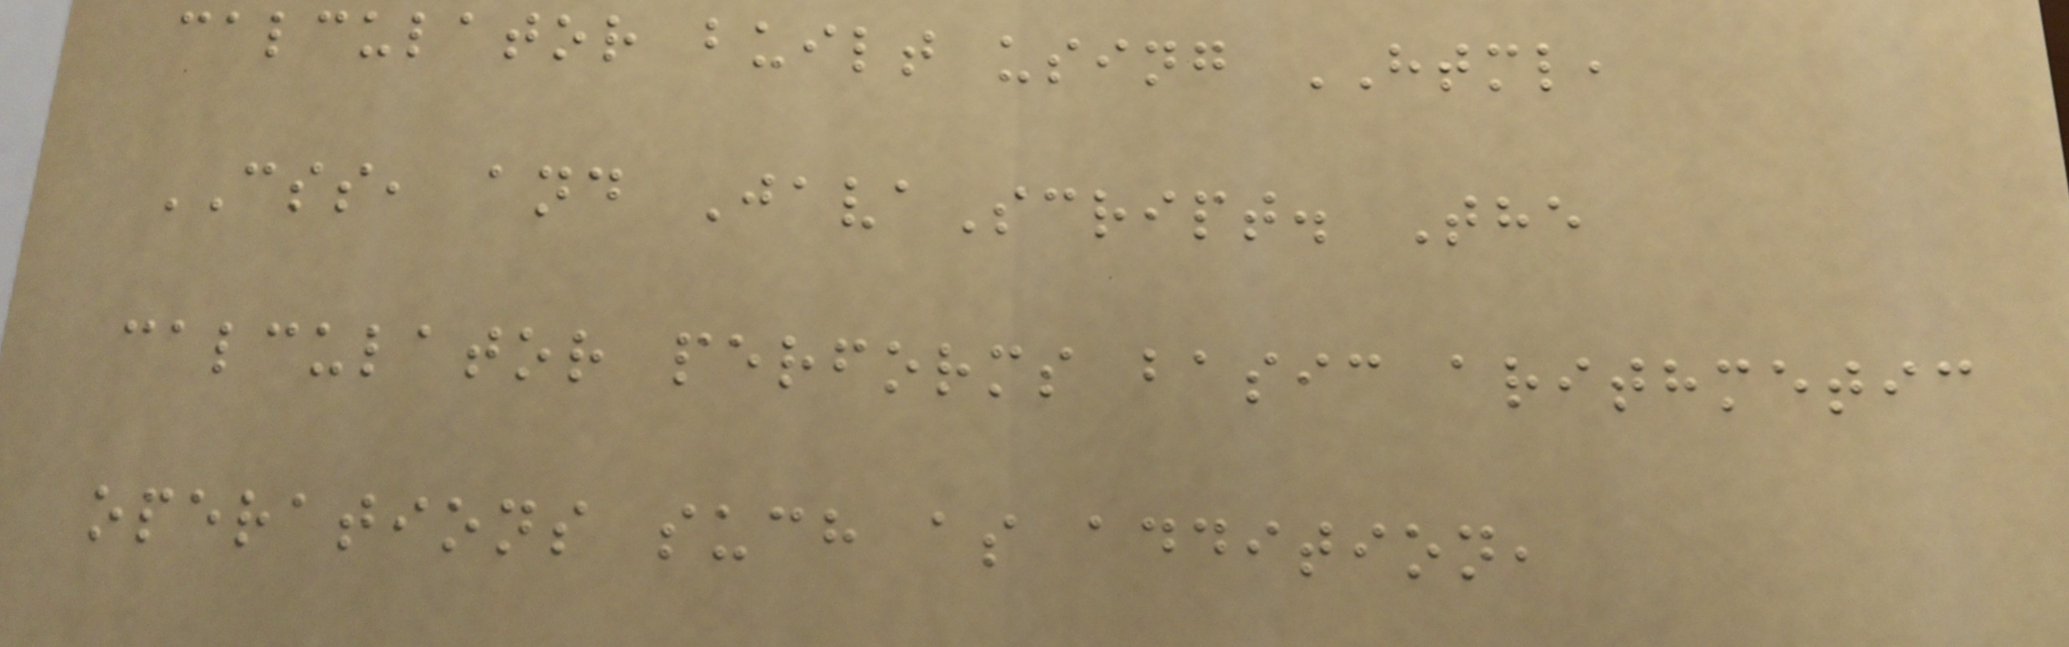calculator built using HTML,
CSS, and JavaScript. The
calculator performs basic arithmetic
operations such as addition,
